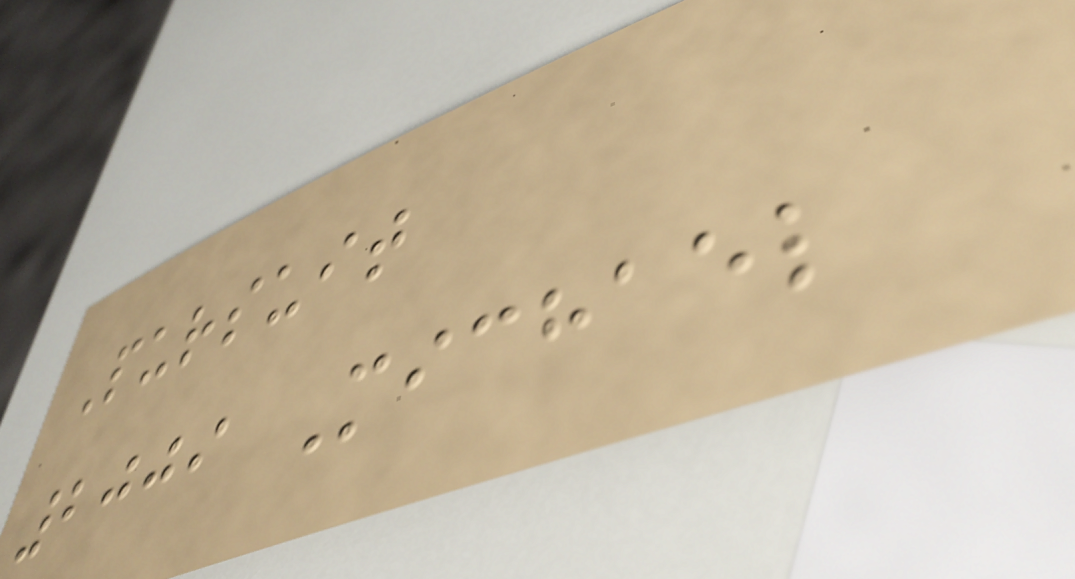Pursuit
2009 Michael
